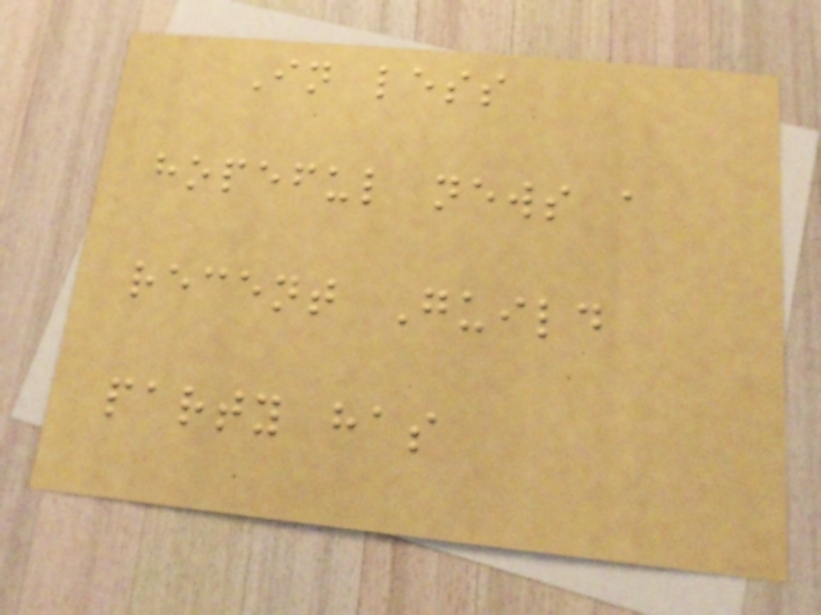In less
hopeful news a
recent Guild
party has
